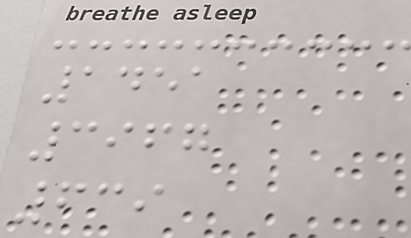1451
3967
639
